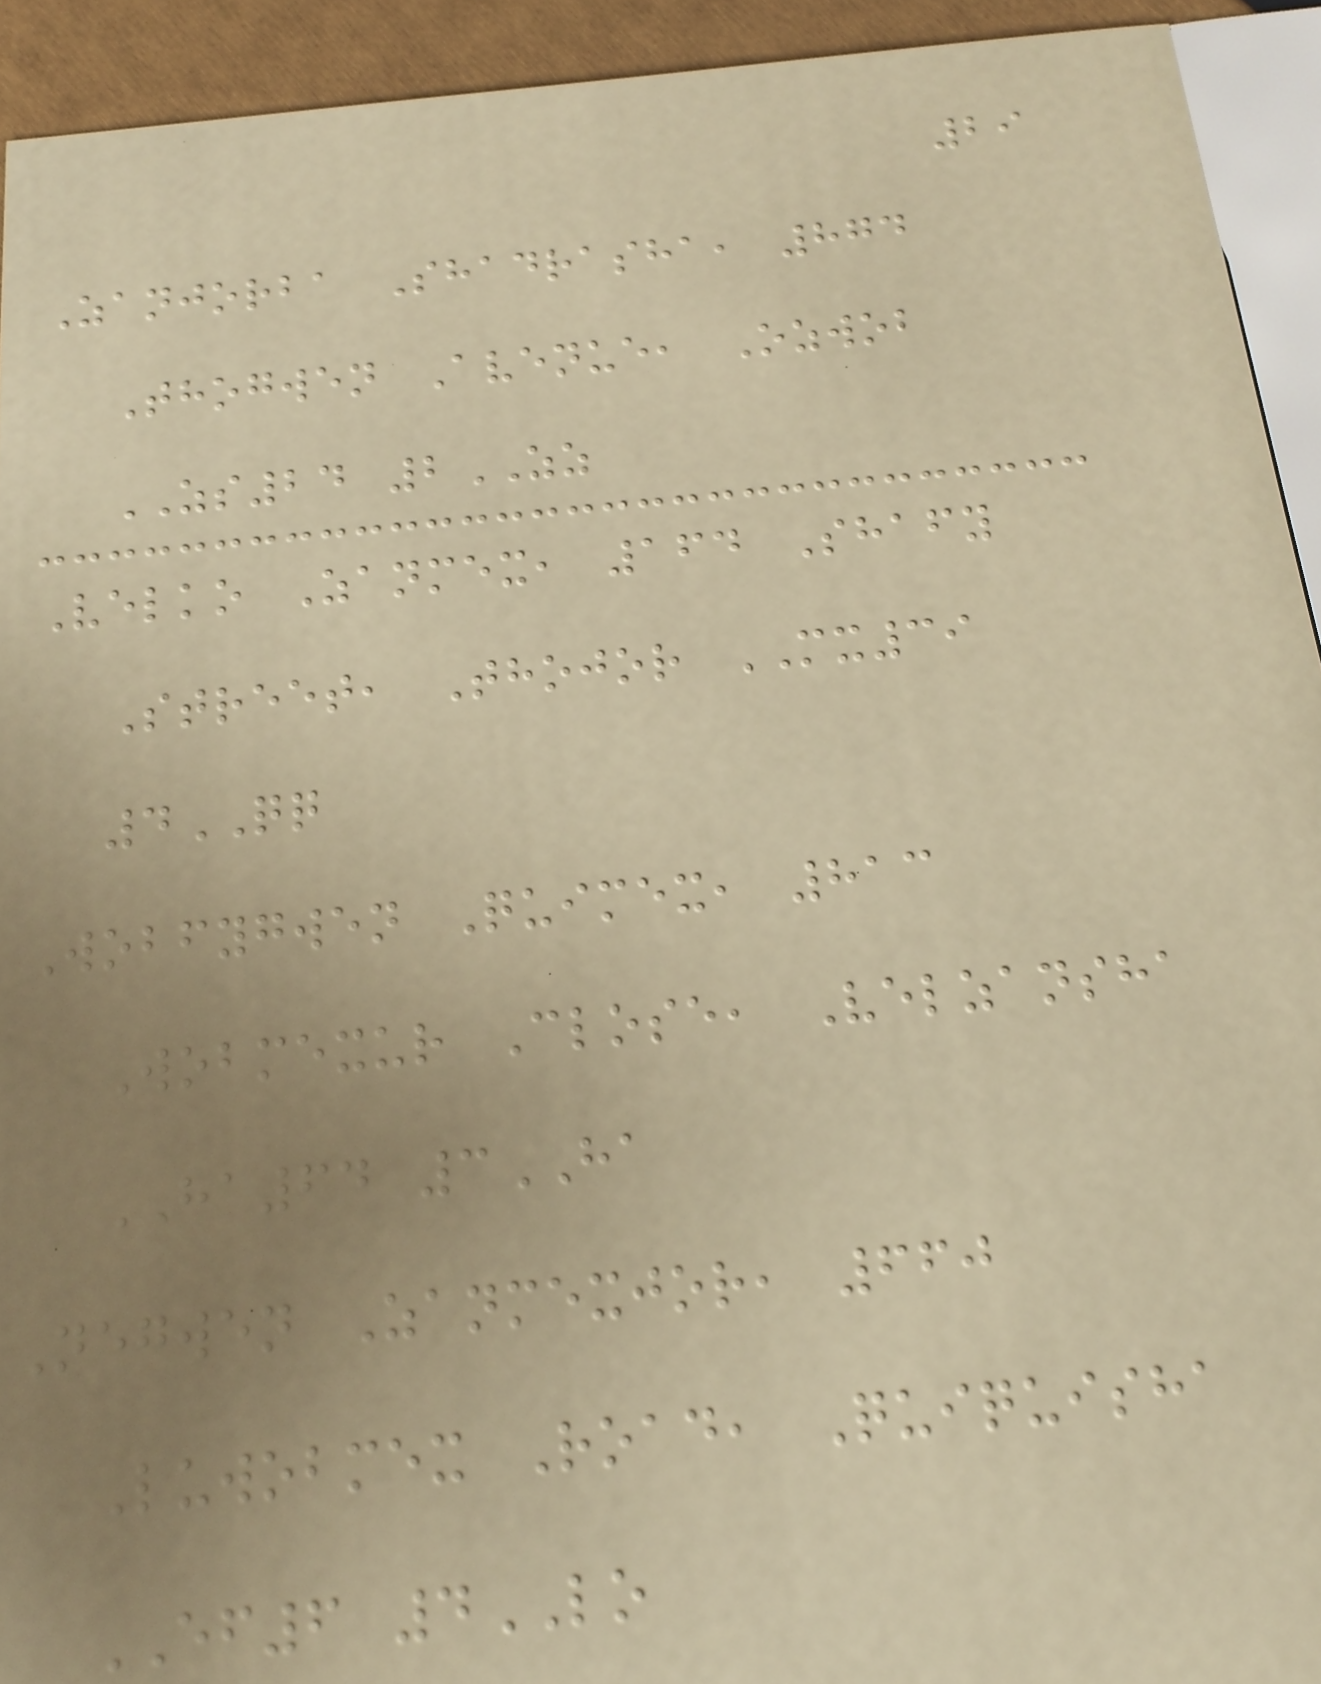29
Zanjorba Shadrasha, 874
Thogwen Avenue, Ozwob
ZS24 2ZZ
Velko Zanmex, 164 Shafy
Street, Thojor MX39
4QQ
Wobfygwen Quimex, 813
Wobmexur Close, Velzansha
HA64 3HA
Negwen Zanmexjor, 660
Luwobmex Road, Quiquisha
EF6 4LO
